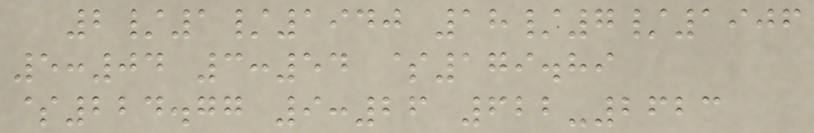2/1/1940 18/7/1906
5:04 3:54 $179.89
$224.77 9:26 622-2623
